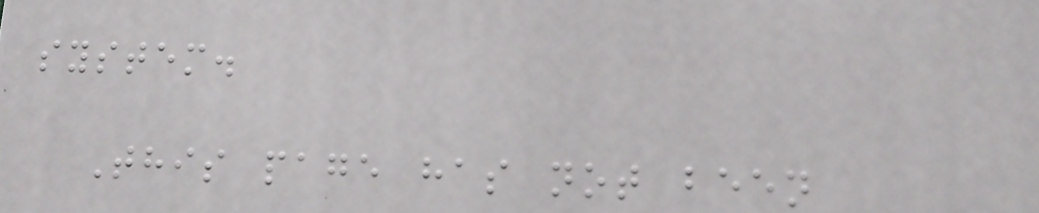system.
This page has not been
